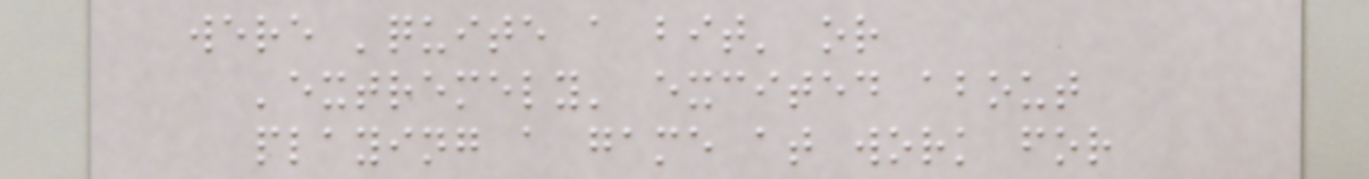were 'quite a bit' or
'extremely' excited about
playing a game at work for
